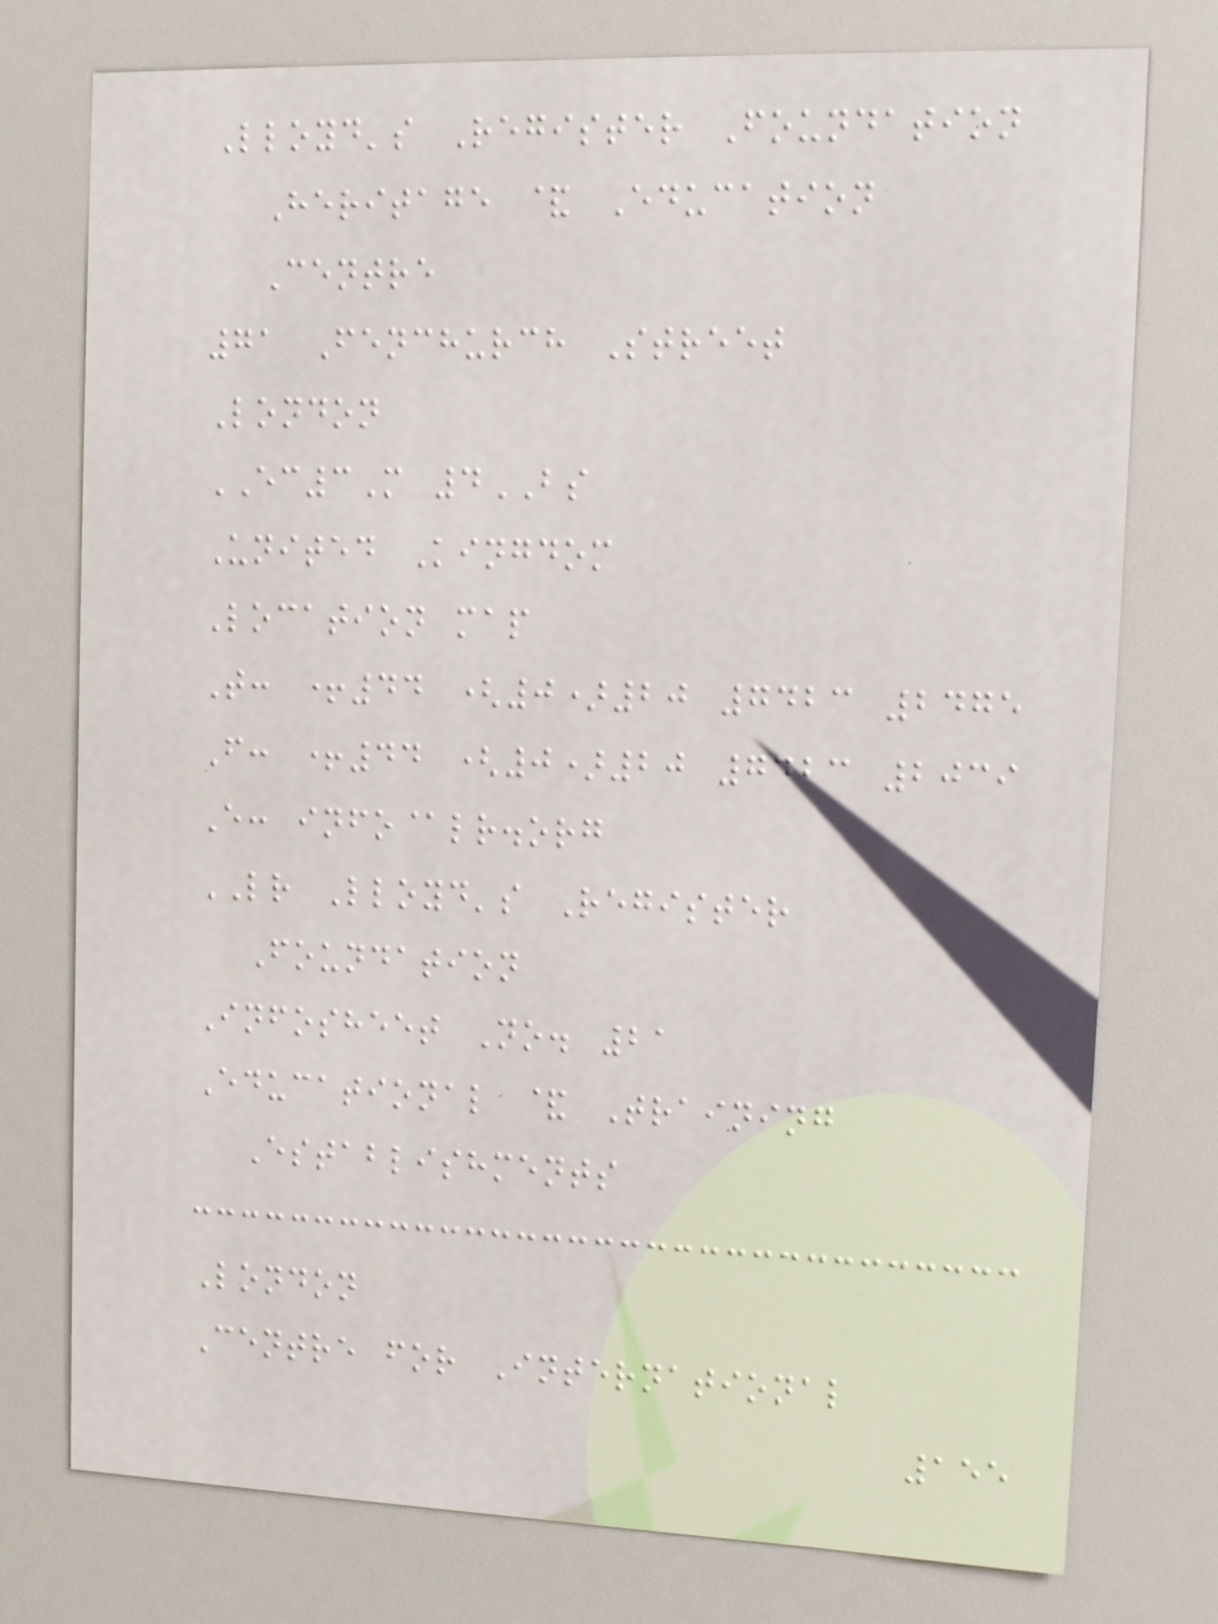Lloyd's Register Foundation
Heritage & Education
Centre
71 Fenchurch Street
London
EC3M 4BS
United Kingdom
Location map
T: +44 (0)20 7423 2475
F: +44 (0)20 7423 2039
E: info@lr.org
LR Lloyd's Register
Foundation
Infosheet No. 21
Educational & Training
Establishments
London
Centre for International
155
